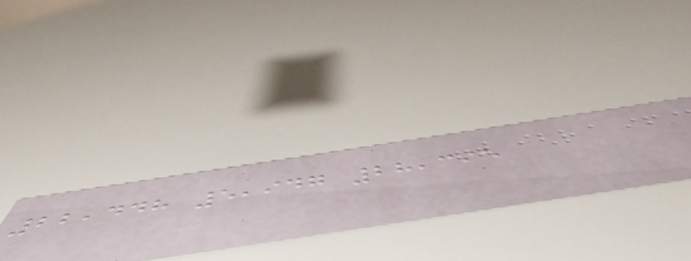22,448 5,947 28,395
